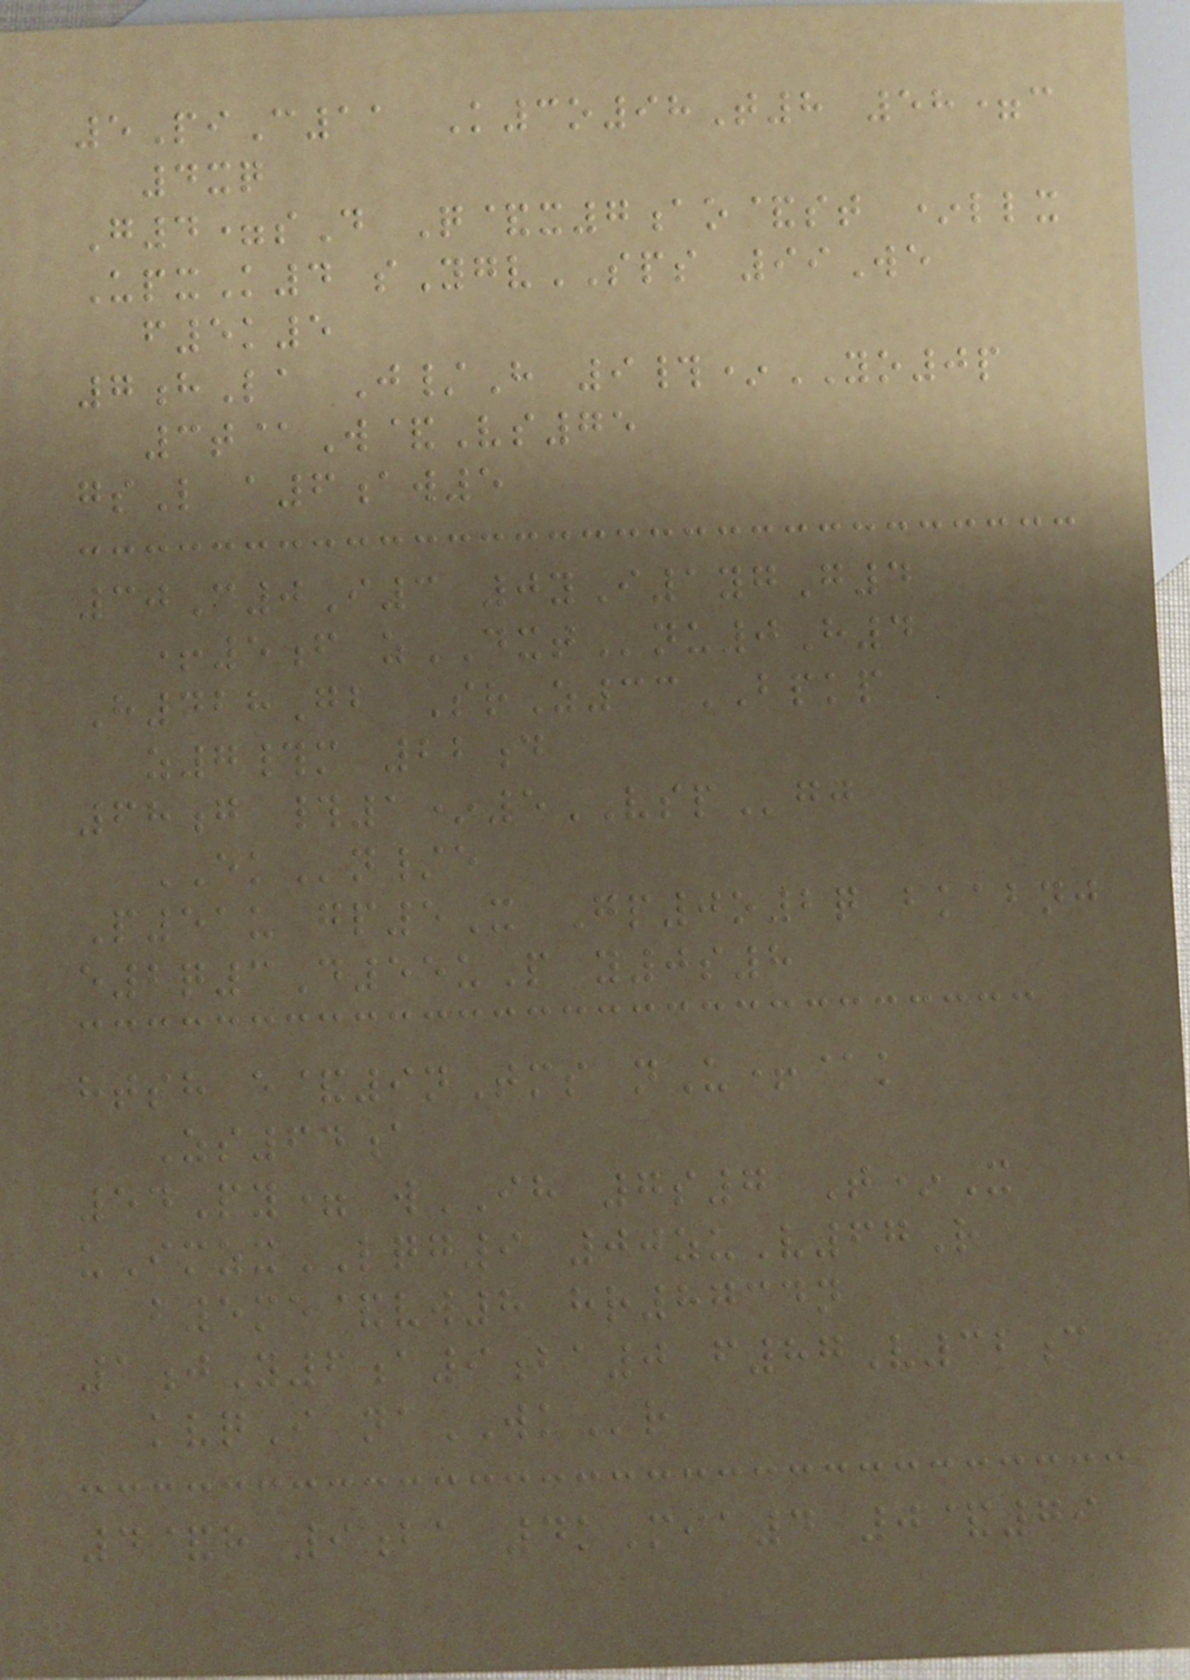5PiC11 K3o98T8 58=c
4xq
G4=sD Q&x7ao&st *llx
UpxK4 sYgvSPS 99We
f5k5
7hLa J/H 9#*YO0p
3t@W&Vs75
gsL a6aw5
30C0I3 0yI1ygG4
+5f zDXTnu0H4
H428Gb SrZ33BPKP
z7#m 22d
68g #1*5VSPgj
EKn/e
P51u gp5X Gp0o2q bkabnj
e2q3D55uP y0s8
htsh e&9nTms nU+@k
Zs64a
54Py= wIH 7s7 T*X
uImzxLQG9 00zuV67R
b5me&vw8 hr8734n
1jY6a9ba0 f87V32c
kvqI naWKr
4&h 9ba 4kMia4 0&79
